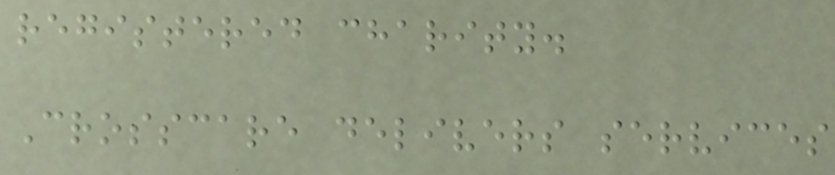registered charity.
Crosscare delivers services
